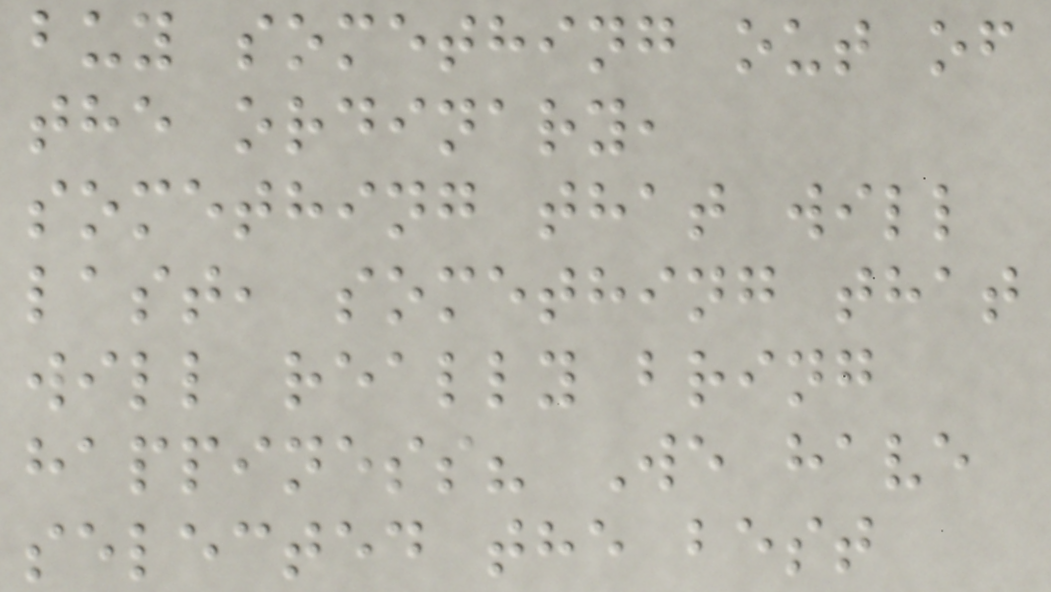buy something out of
the ordinary,
something that will
last, something that
will really bring
happiness? We have
selected the best
